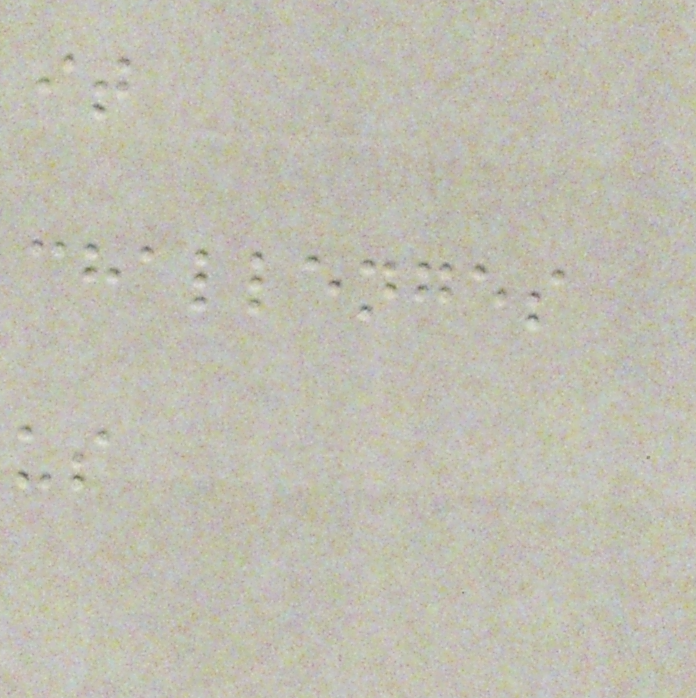it
challenges
us
